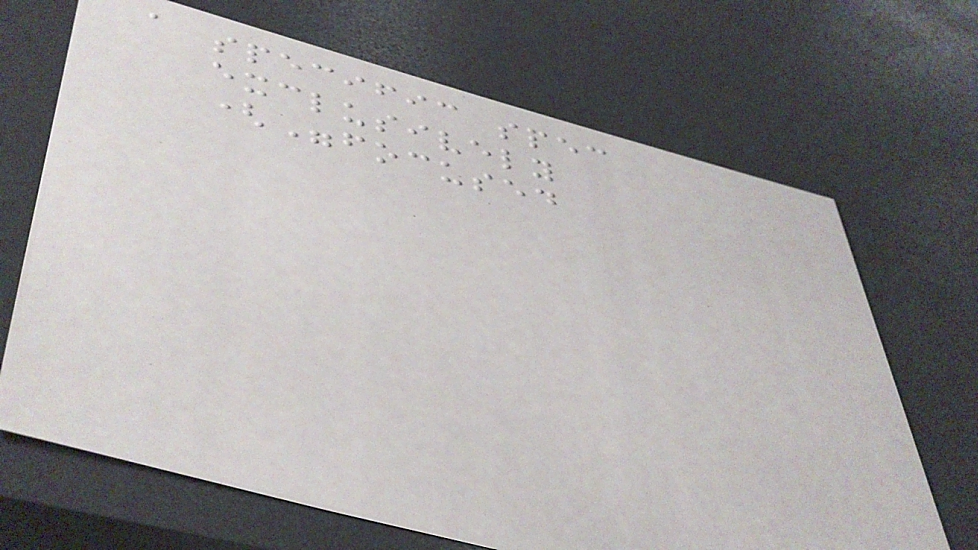a specific spec
exclusively
("focused
